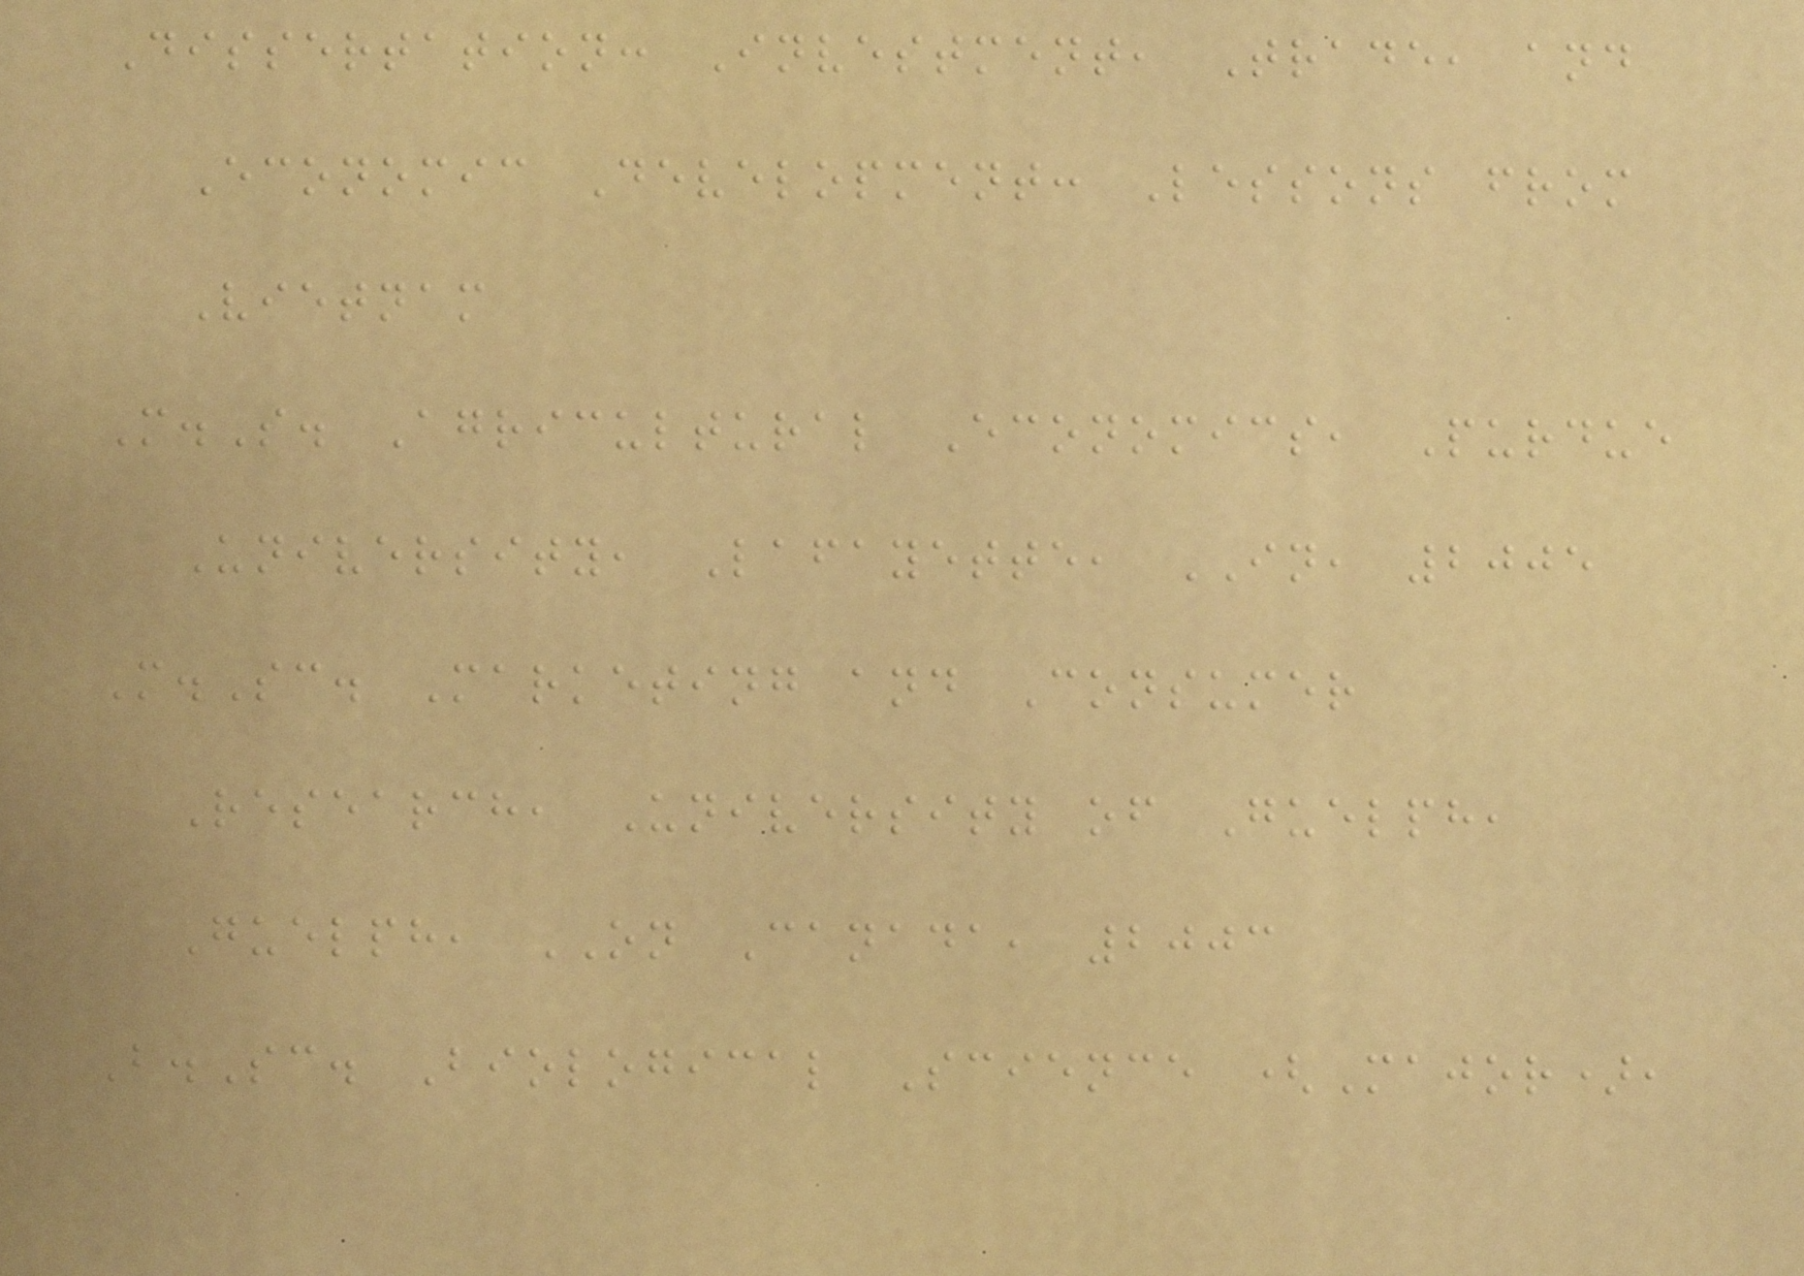Dissertation: Investment, Trade, and
Economic Development: Lessons from
Vietnam
M.S. Agricultural Economics, Purdue
University, Lafayette, IN, 2005
M.Sc. Marketing and Consumer
Research, University of Guelph,
Guelph, ON Canada, 2003
B.Sc. Biological Science (Major),
